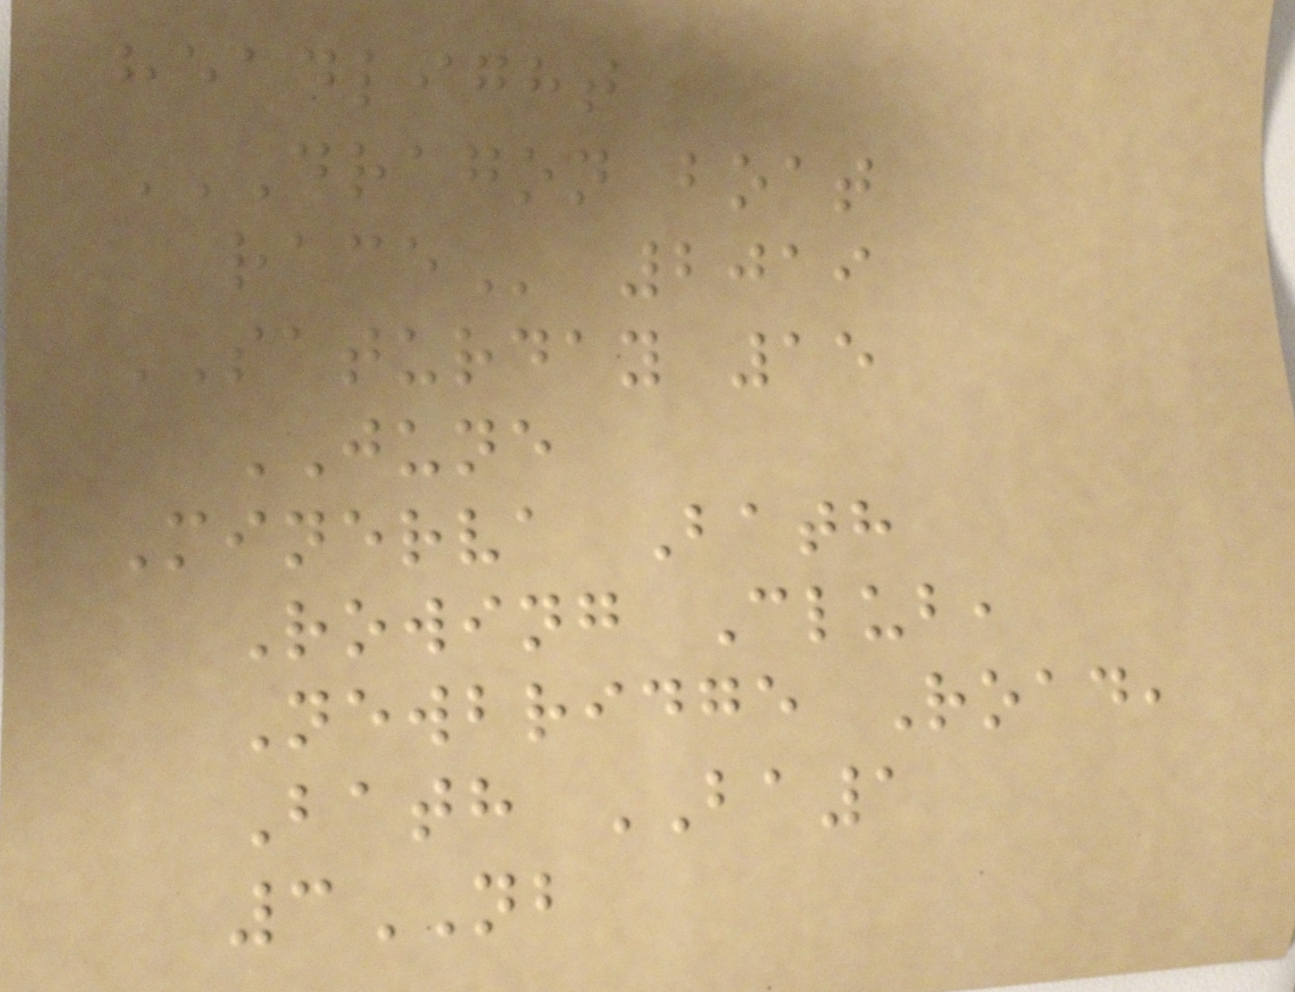headlight
DRAGON BOAT
RACE 2019
SATURDAY 15
JUNE
Minerva Bath
Rowing Club,
Newbridge Road,
Bath BA1
3NB
